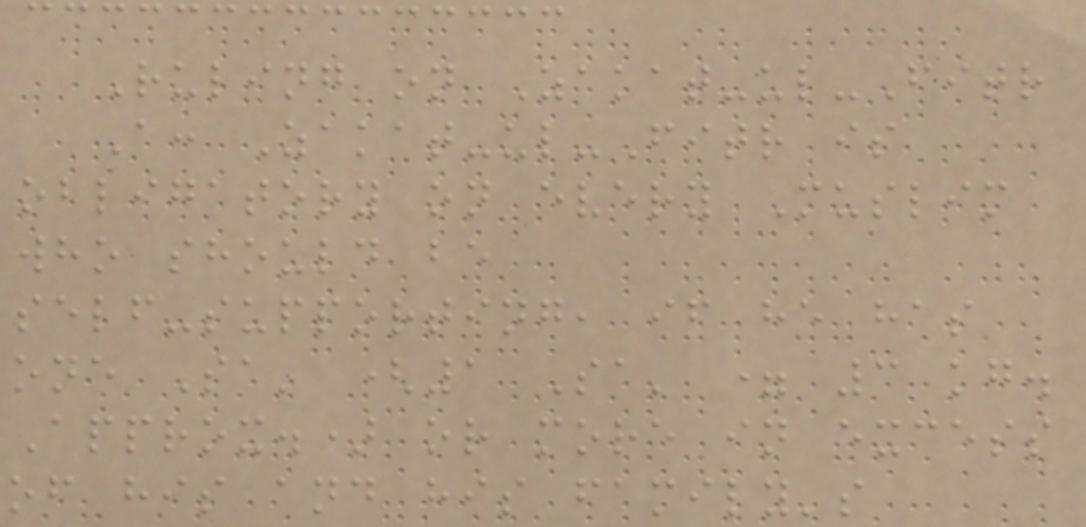Ruling on Zakat-ul-Fitr
A: Zakat-ul-Fitr is
obligatory on every Muslim
who should be
self-supporting, if he has
one Sa' (1 Sa' = 3 kg.
Approx.) or more in excess
of his and his family's
